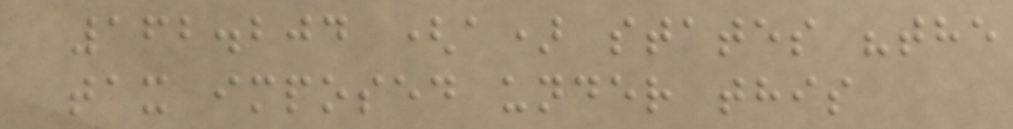162.204 (a) states "the
tax imposed under this
